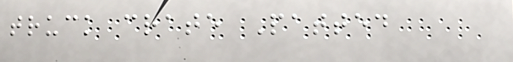truck crate Patted
